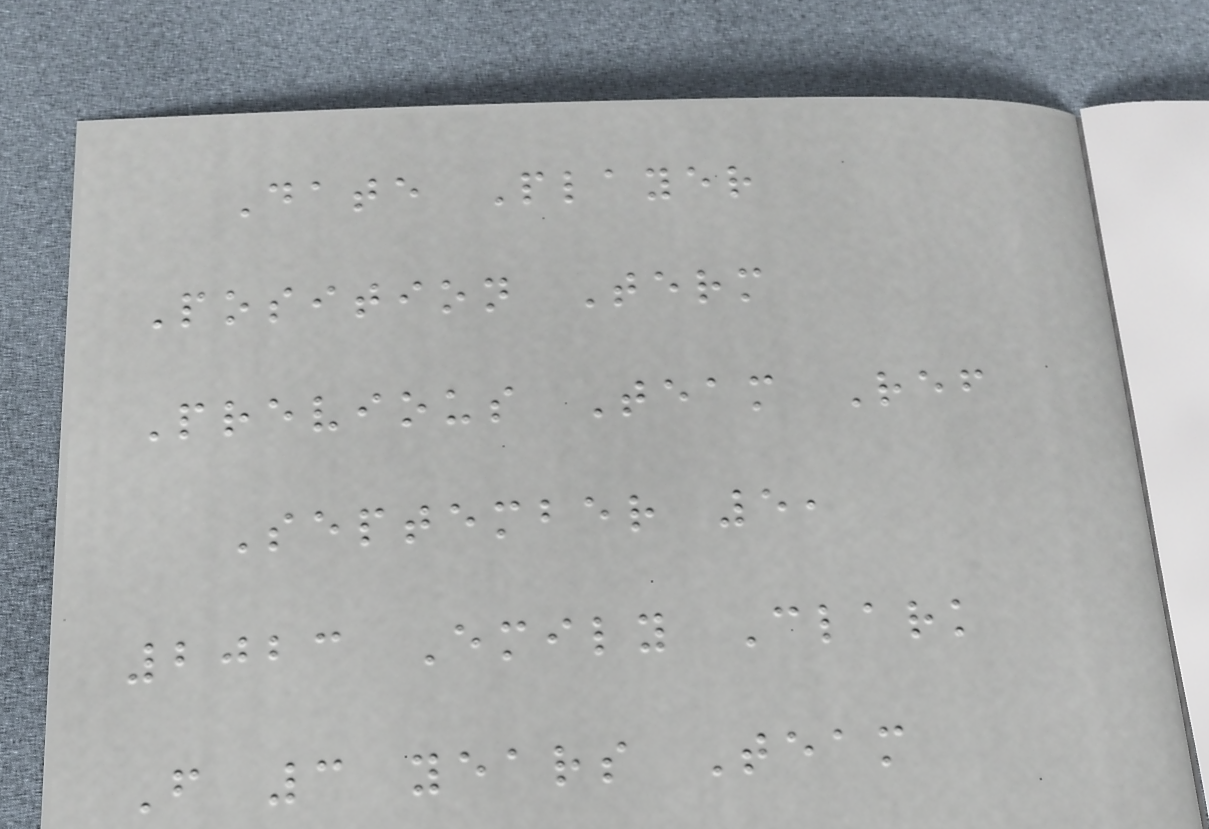Date Player
Position Term
Previous Team Ref
September 5,
2023 Emily Clark
F 3 years Team
